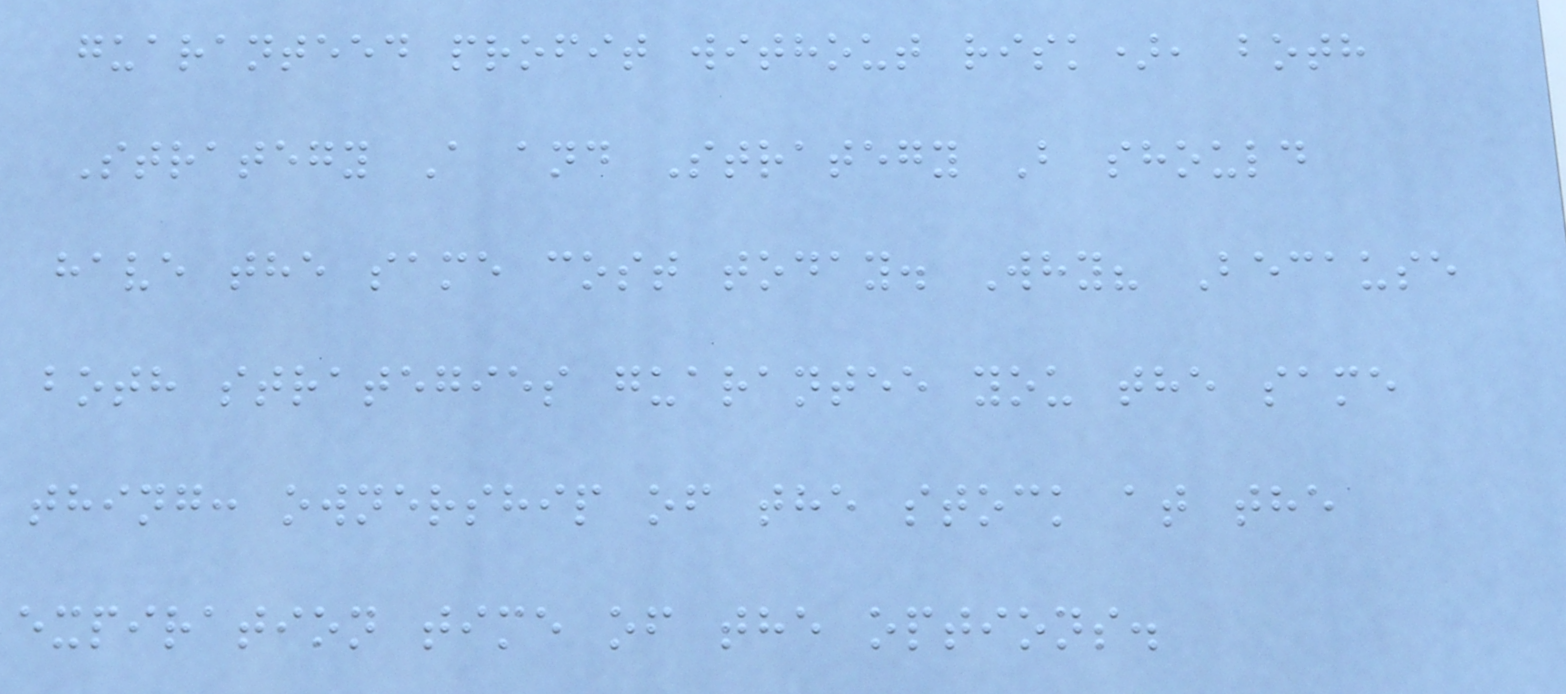guaranteed profit without risk), both
Strategy A and Strategy B should
have the same cost today. Why? Because
both strategies guarantee you the same
thing: ownership of the stock at the
expiration time of the options.
